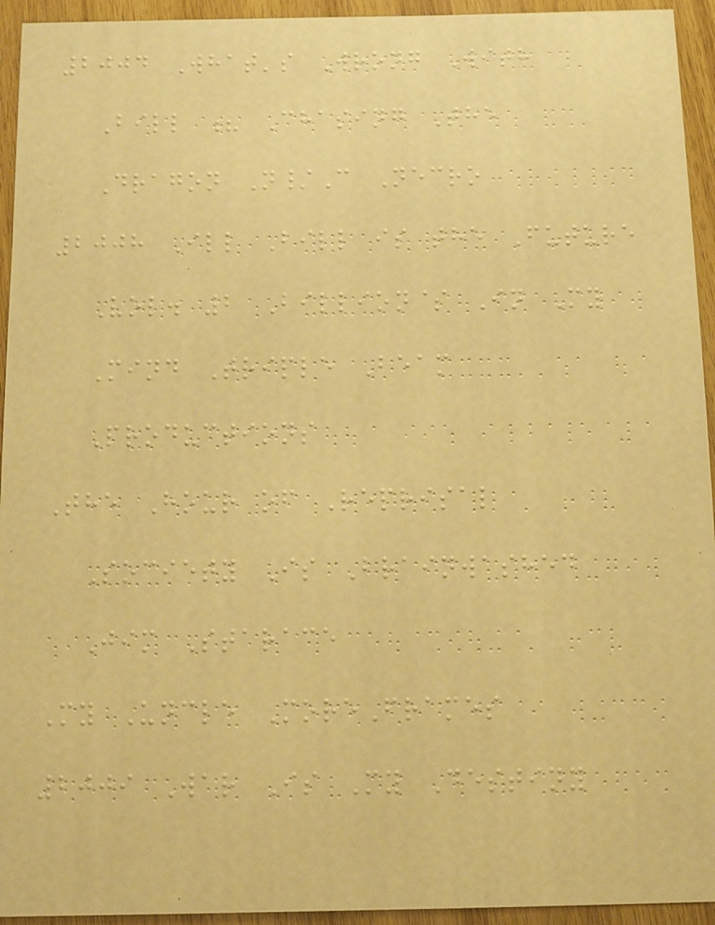2004 What's Wrong With
Bill ? Chasing The
Dragon N/C Necro
2008 Ill Bill is the Future
Vol. 2 Billion$ In My
Mind Triple Beam
Productions
The Hour of Reprisal
Society Is Brainwashed
Jim Starace
My Uncle MoreFrames
2009 War Is My Destiny
